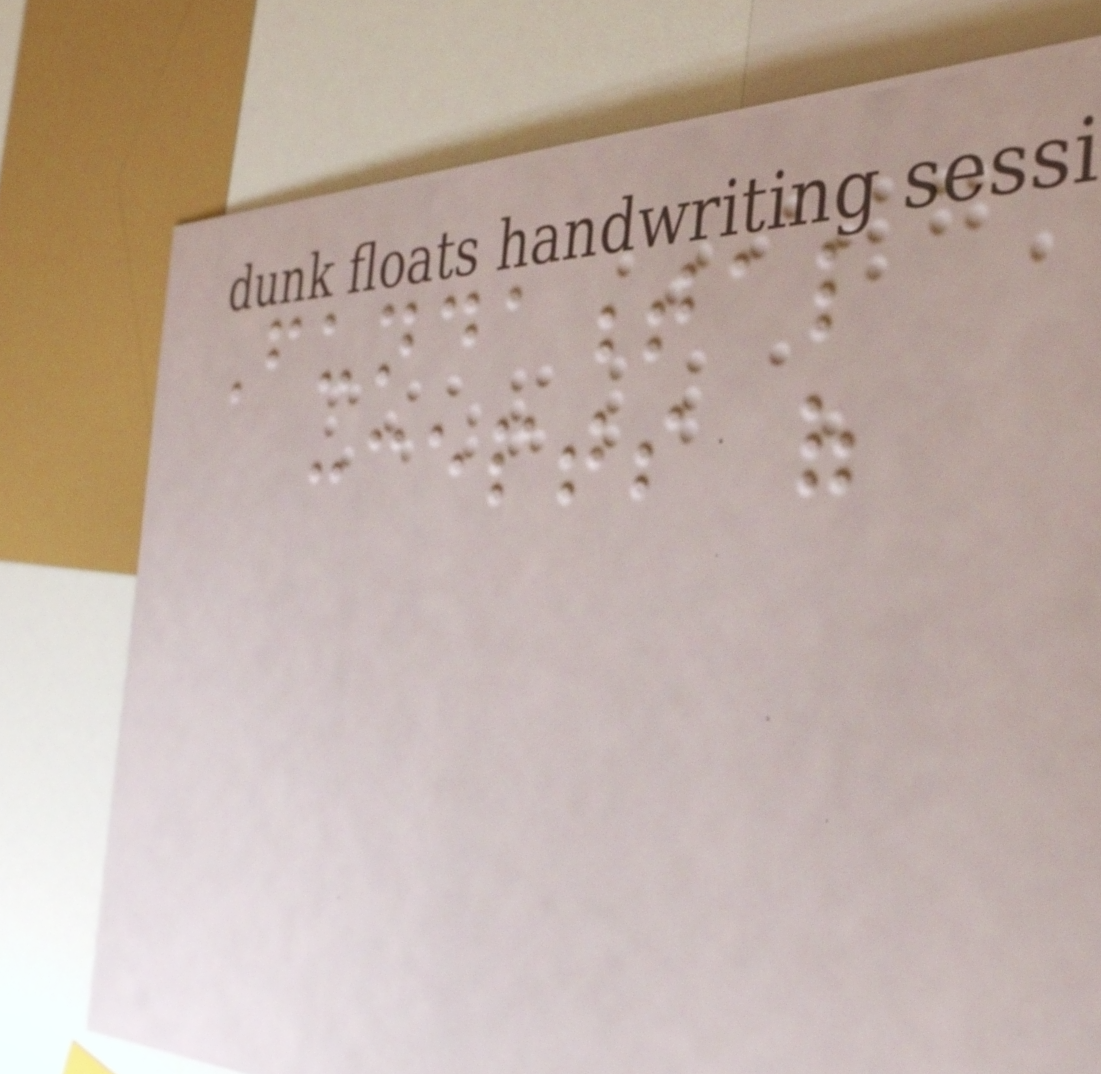Fundamental
concepts of
